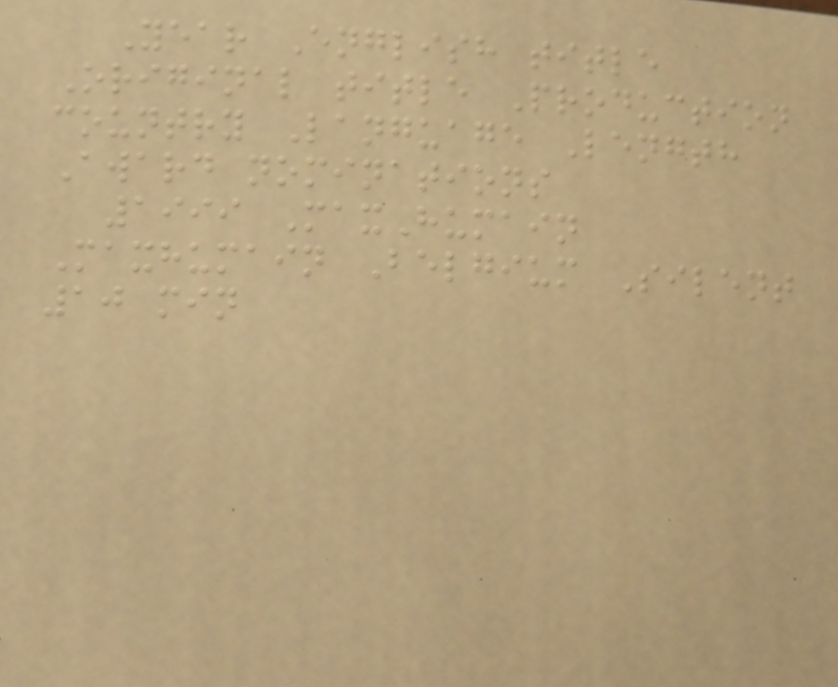Year English title
Original title Production
country Language Length
Award nominations
1999 MaxHumain
Maxhumain Belgium Silent
10 min
